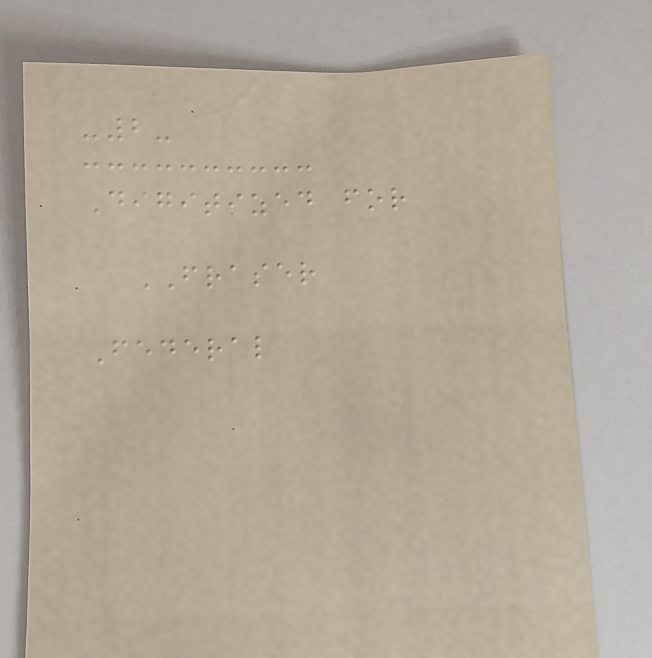-2-
Digitized for
FRASER
Federal
